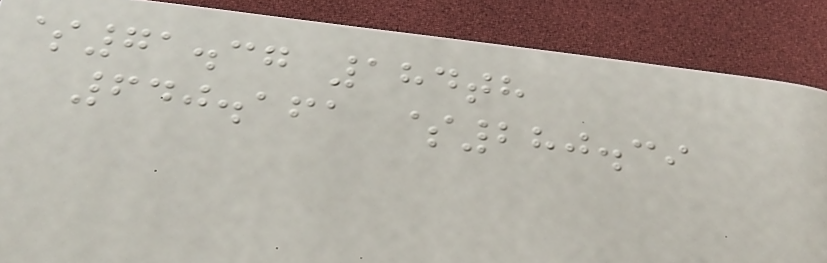$71.37 184th
640.161 $280.39
